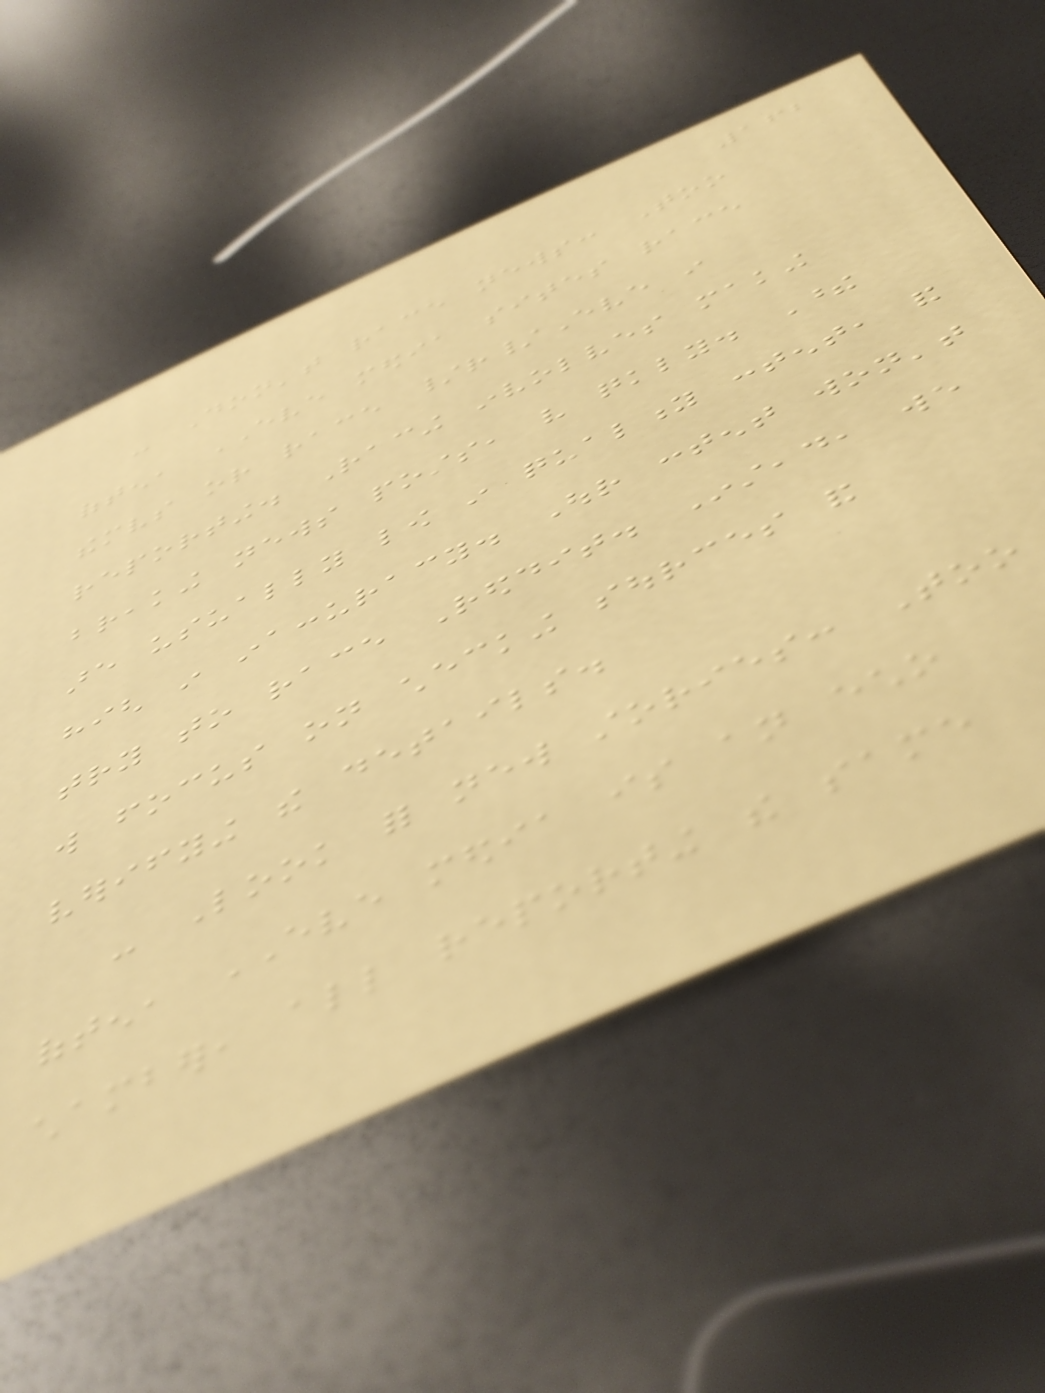162
- Don't race news: Too
often, EVE media sites race
themselves or race /r/Eve in
reporting. Racing involves making
breaking news posts, very quickly. These
are usually low in quality content, and
high in inaccuracy. Our content won't
try to race Reddit. Instead, we
will focus on checking sources and
verifying the details.
- Look for new stories: Too
often, EVE media is an echo
chamber, all reporting the same
